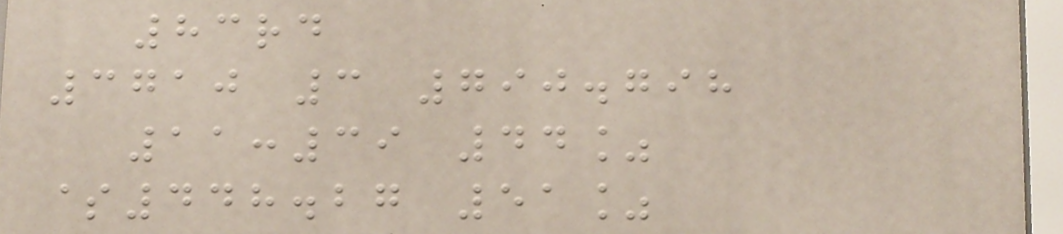83rd
3710 3 790.798
11:39 44%
$448.27 51%
